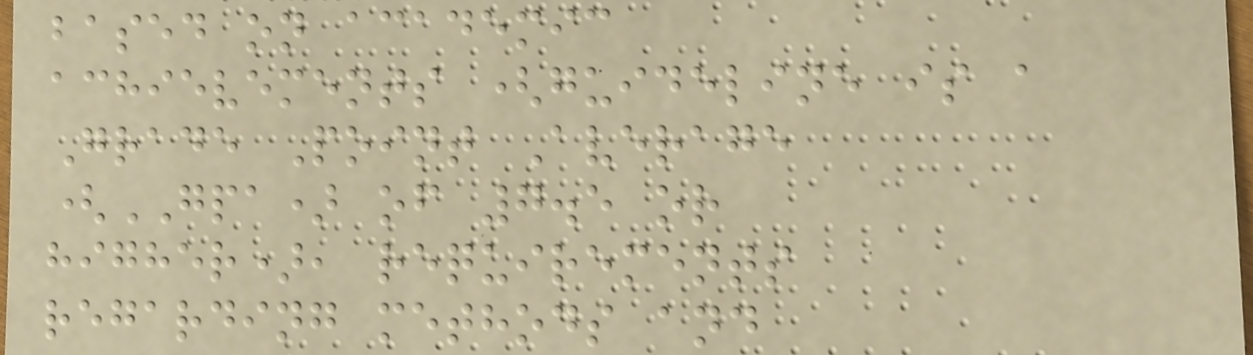based on academic
achievements (guideline is a
Grade Point Average
(GPA) of 7.5 or
higher), requirements
regarding methods and
